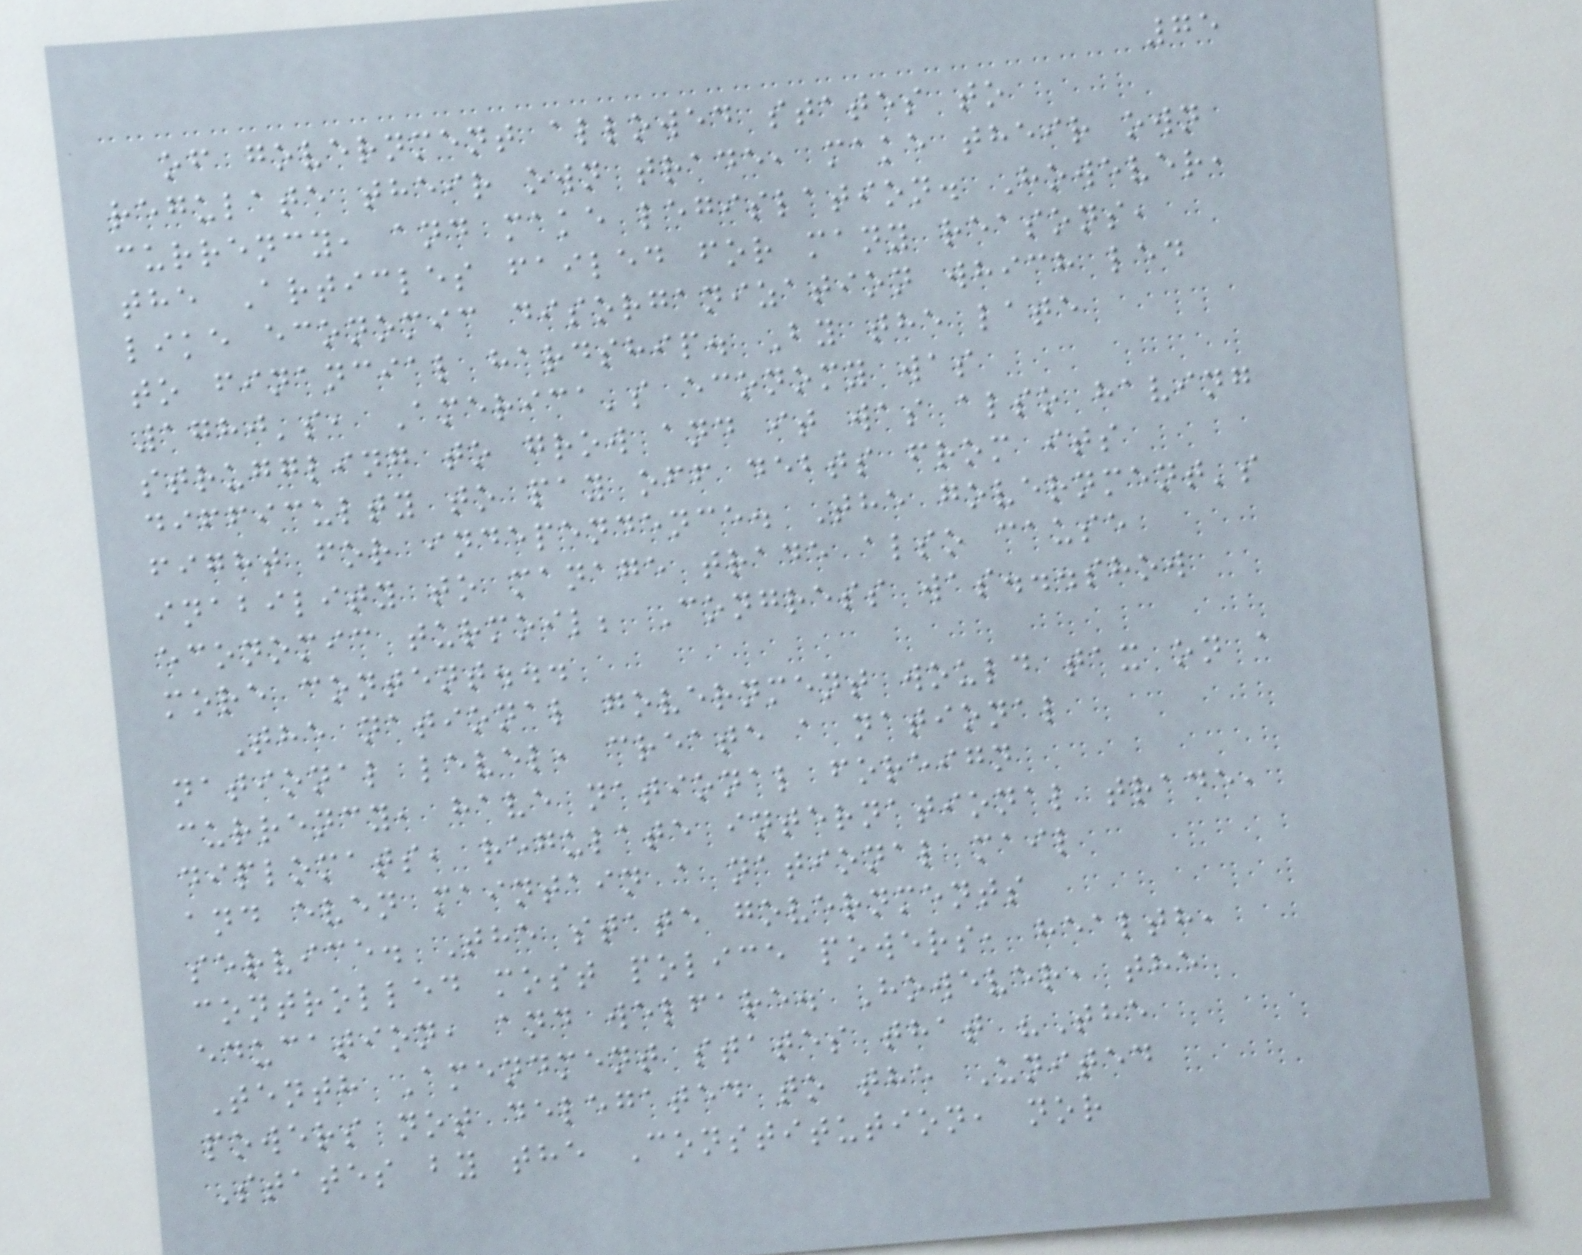75
of government allowed states to
regulate their own trade, make their own
currency, and make legislation. However,
the Articles failed for many reasons,
like economic disorganization which led
to financial hardship. By the late
1780's, America's economy was
struggling to grow and it was also having
difficulty to pay off debts from its
fight for independence. The government's
inability to manage trade also cause
economic turmoil; Congress was...show
more content...
The national government would tax on a
national level, create a national
currency, have national foreign
diplomats, regulate international trade,
and even maintain a national mail
service. The state governments
controlled most police powers, health,
education, and welfare. However, the
Tenth Amendment states that "The
powers not delegated to the United
States by the Constitution, nor
